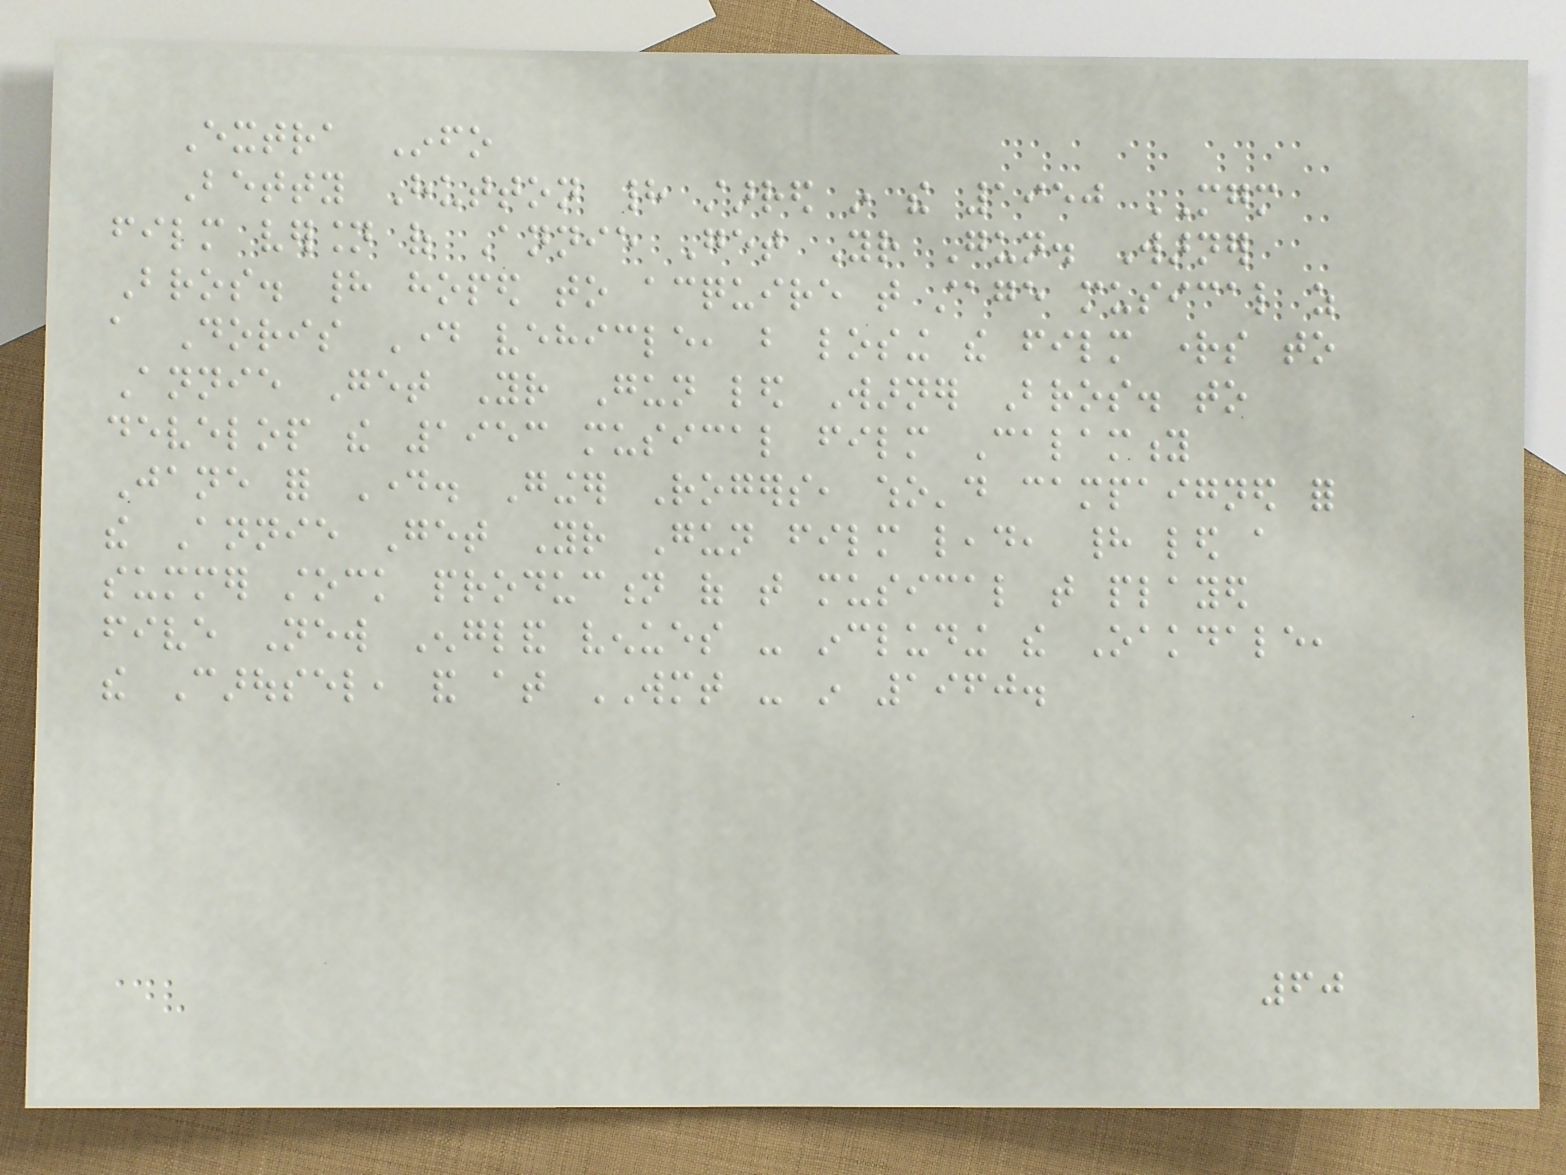Extra Info
Betty Hutton had starred in the 1950 MGM
film version of Annie Get Your Gun. Warner
Bros. had hoped to acquire that stage musical as
a Doris Day vehicle, but losing the film rights to
Annie Get Your Gun led Warner Bros. to
develop the 1953 musical film Calamity
Jane for Day. Ginger Rogers, who'd campaigned for
the Annie Get Your Gun film lead, had led a
summer stock production of that musical that played
five New England venues - including the Oakdale,
the Carousel, and at WMT - in 1960.
60
